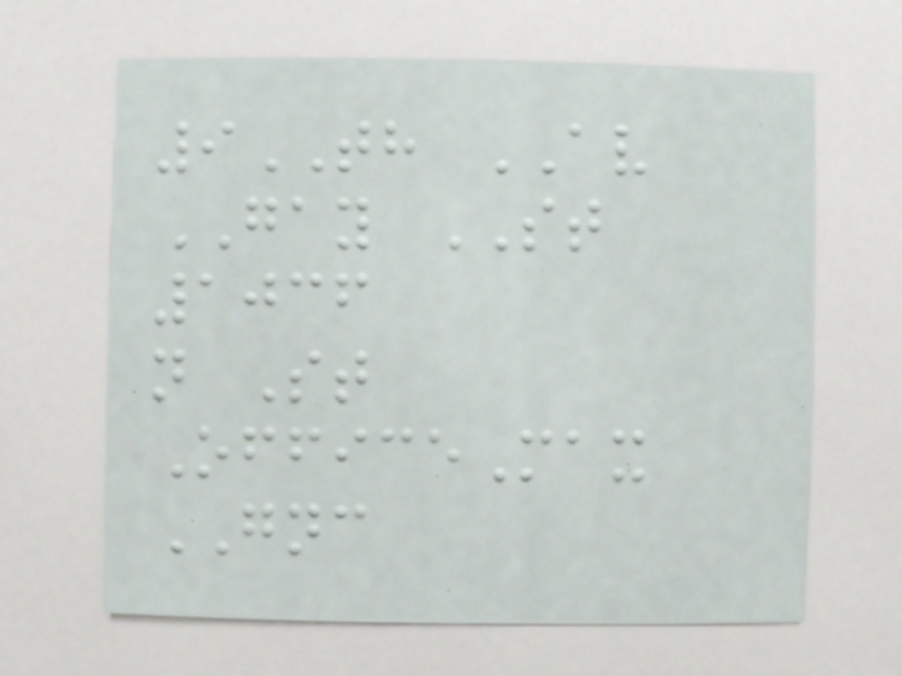9TH AV
GAY ST
1036
n St
OfficeMax
GNC
